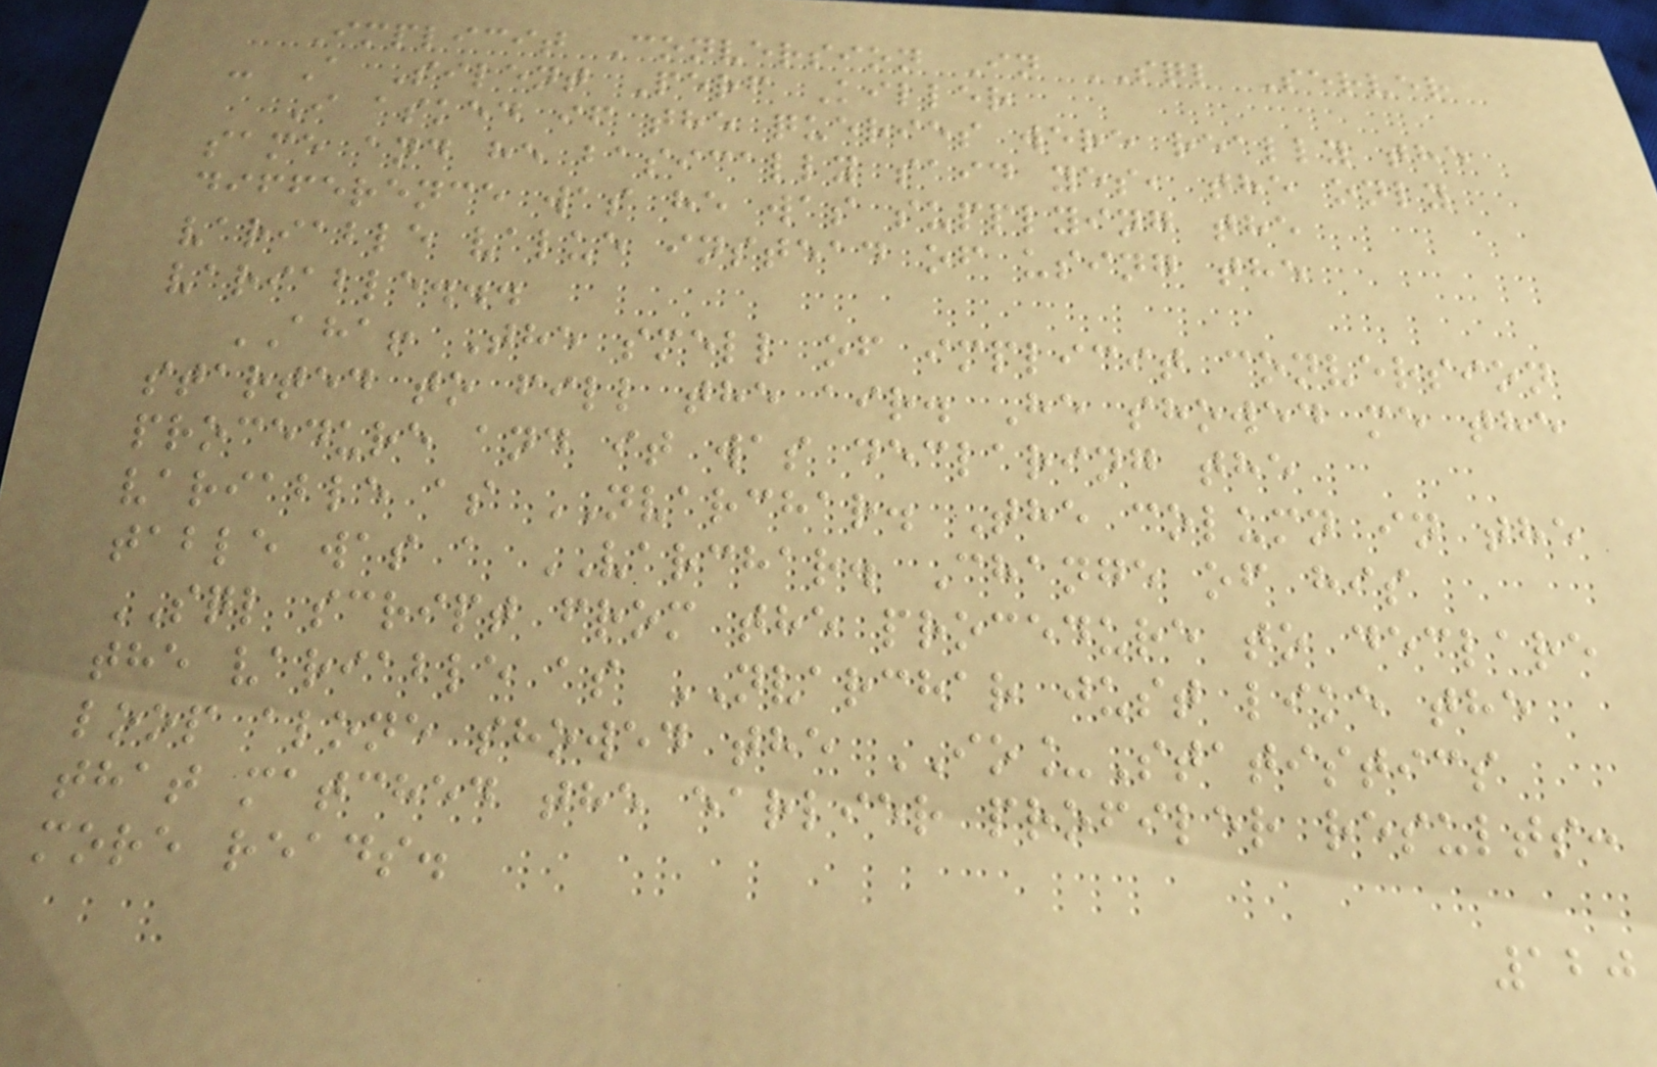Implicit Conversion In SQL Server
- A Silent Perf Killer
I asked if the queries were really the
same and he basically said yes, the only
difference was he was supplying the
variable value instead of using the
variable...
AHA! The smell of implicit conversion
started to fill the air. He showed me the
procedure and it was declaring the
variable as NVARCHAR. The column in the
table was a VARCHAR. Change of his
SQL script from the procedure to declare
the variable as NVARCHAR just like the
loop alone showed the IO_Statistics
that matched the earlier profiler results:
more reads.
120
